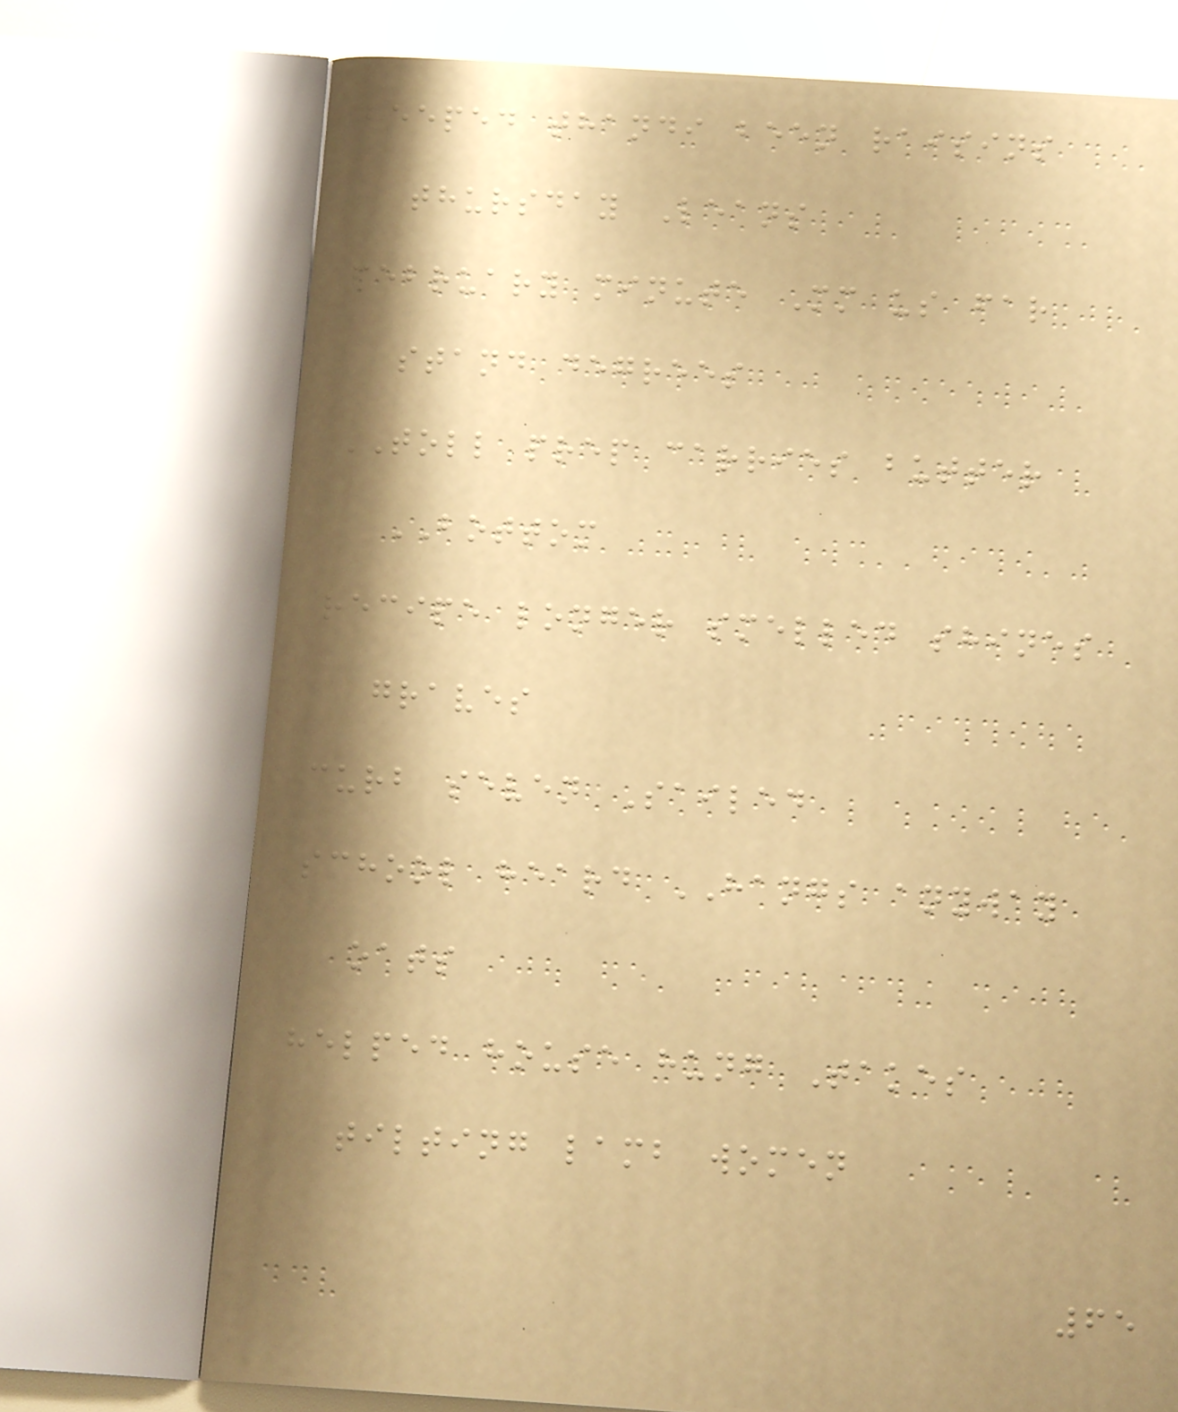beeped thandi been raisins
thursday Leans
february minute Mm us far
stand degrees
TOLL prep carries butter
BOTTOM
recipe longer smelled shines
graves
curb seven Sailed
school heard HANGS anyway
oats
helped house hung Takes
tilting lamb women
65
